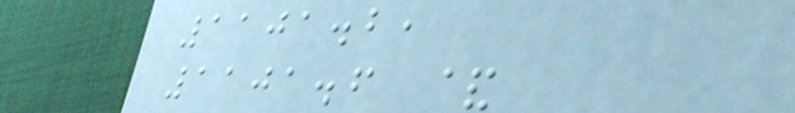1101.2,
1101.6 &
